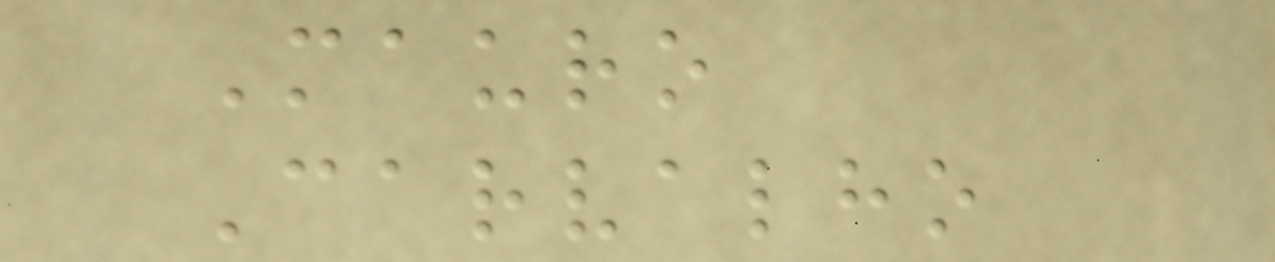Mauro
Carvalho
